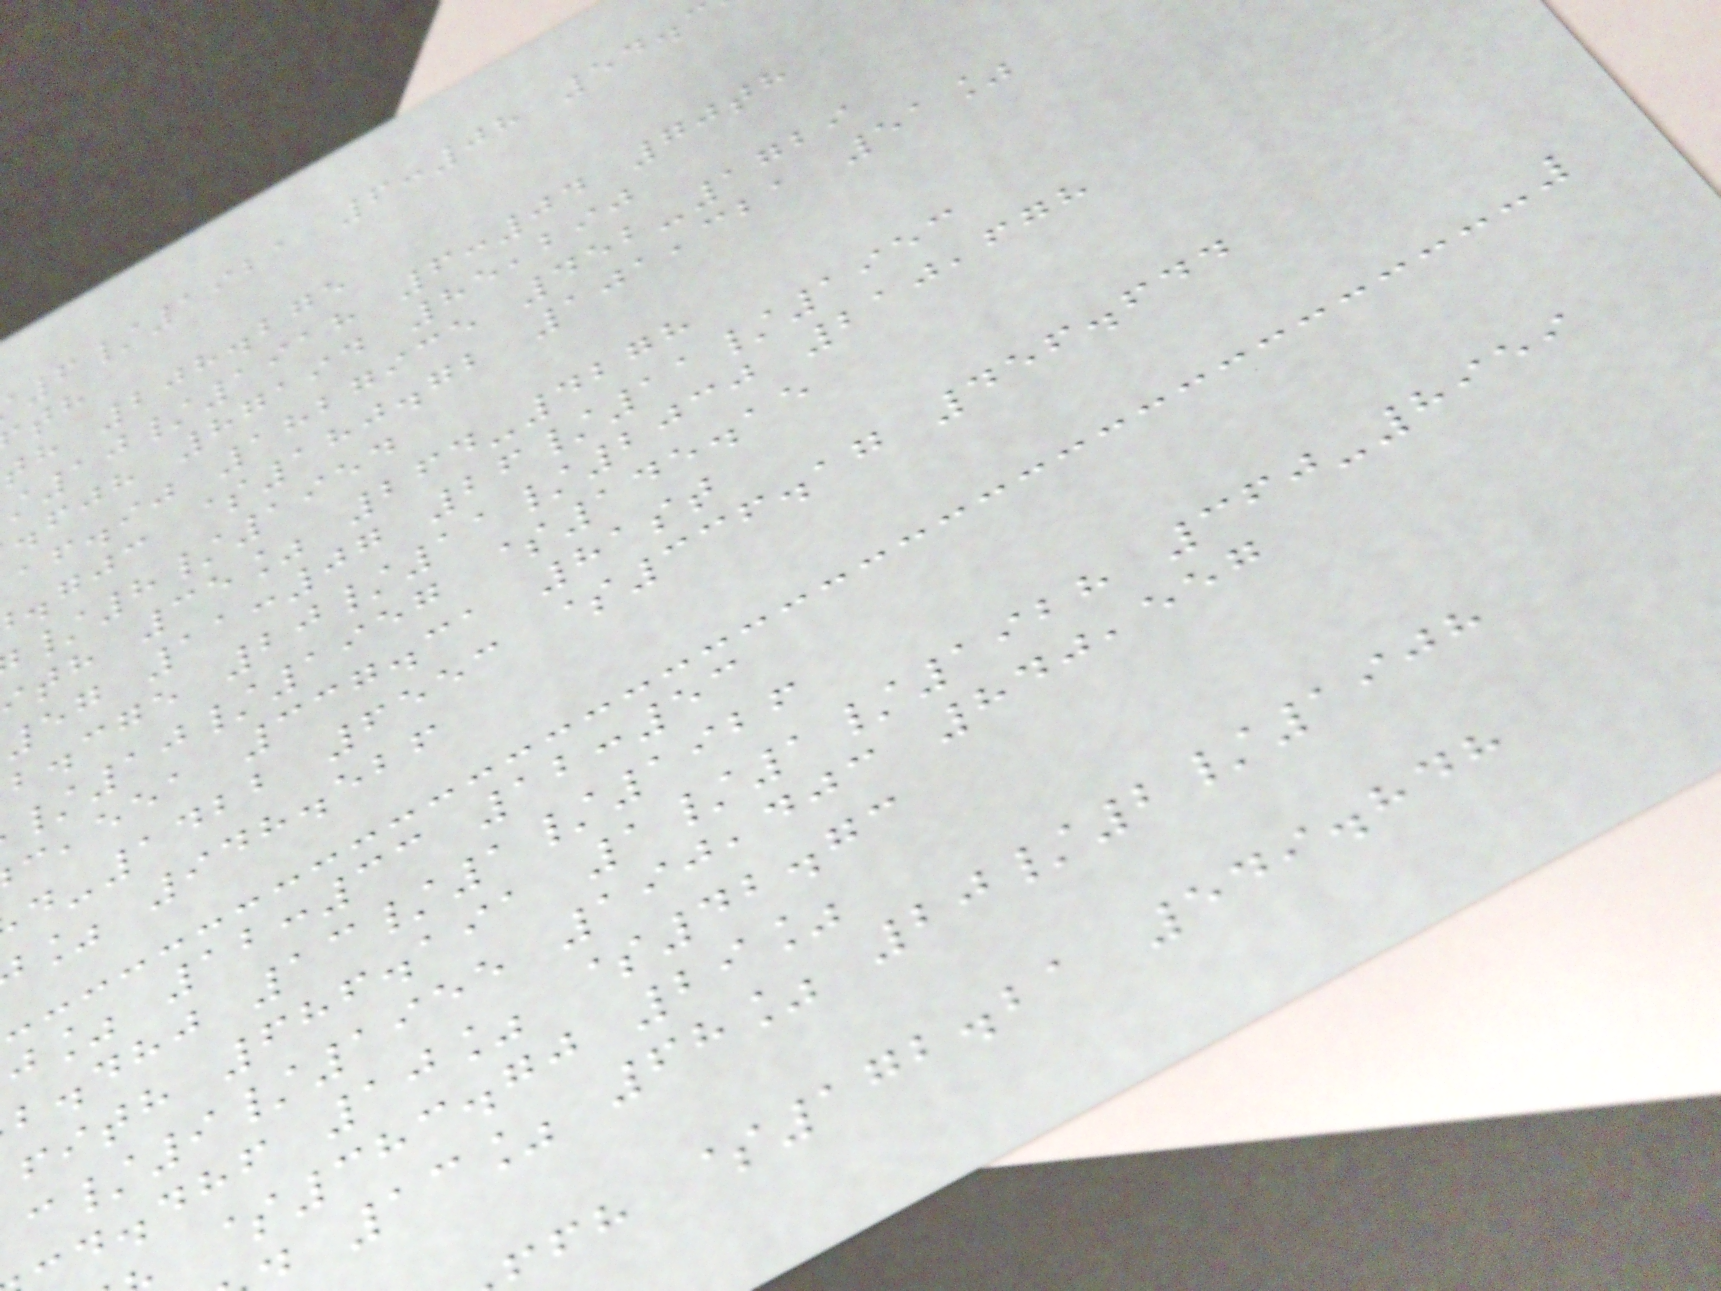6/1921 6:08 54.3
th 208.275
10/1918 6:04 70th
.fjh 87194 85,290
af.ij 1827935 452-1729
.gjc $180.72 101,321 51%
/8/1954
th 35% 264-4278
57 11:07 26/11/1953
b.cge 20/11/2030 210,678
/10/1957 $145.15
,eea 337.31 81st
-1422 6553 $336.17 456.644
% 948.526
j% 12:33 12:53
b.dhj 13/1/1926
fith 686.191 1/1/1928 360-8959
/9/1955 190,403 840,557
d.dhf 10% $42.73
$383.70 29%
13% 68% 20/2/1908
fh $172.21 549.848
